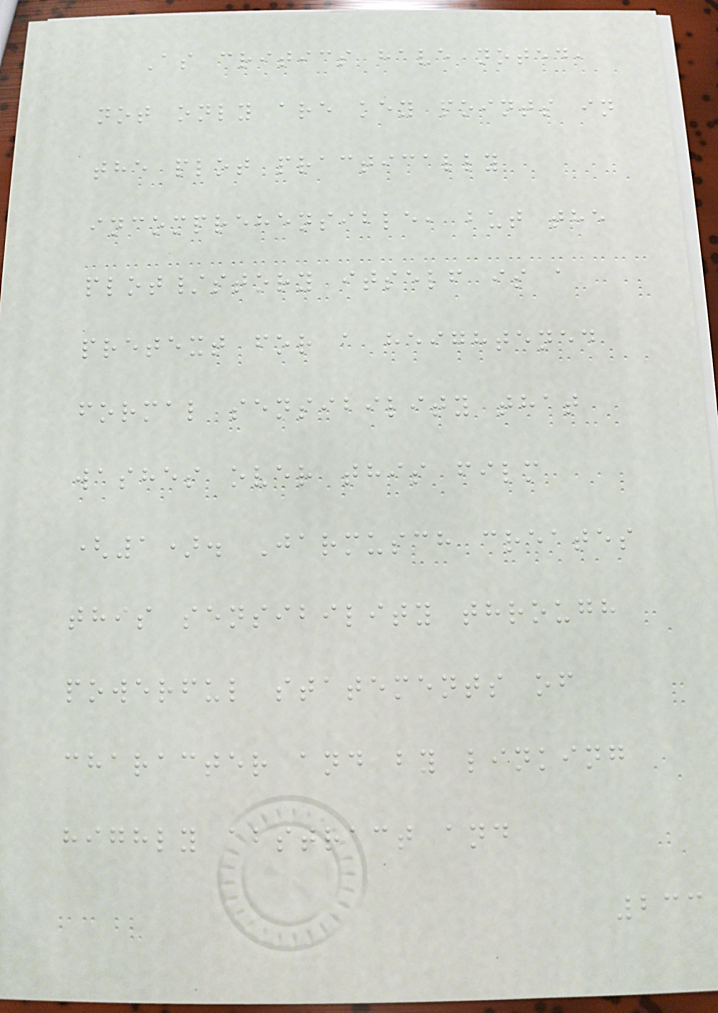As critics have noted,
not only are key points in
the plot practically
incomprehensible, but the
plot/story itself is a
pretext for a heightened
formal sensibility that
washes over this film
(1). Jarmusch creates
this sensibility through
powerful statements of
character and by linking
highly abstract and
233
